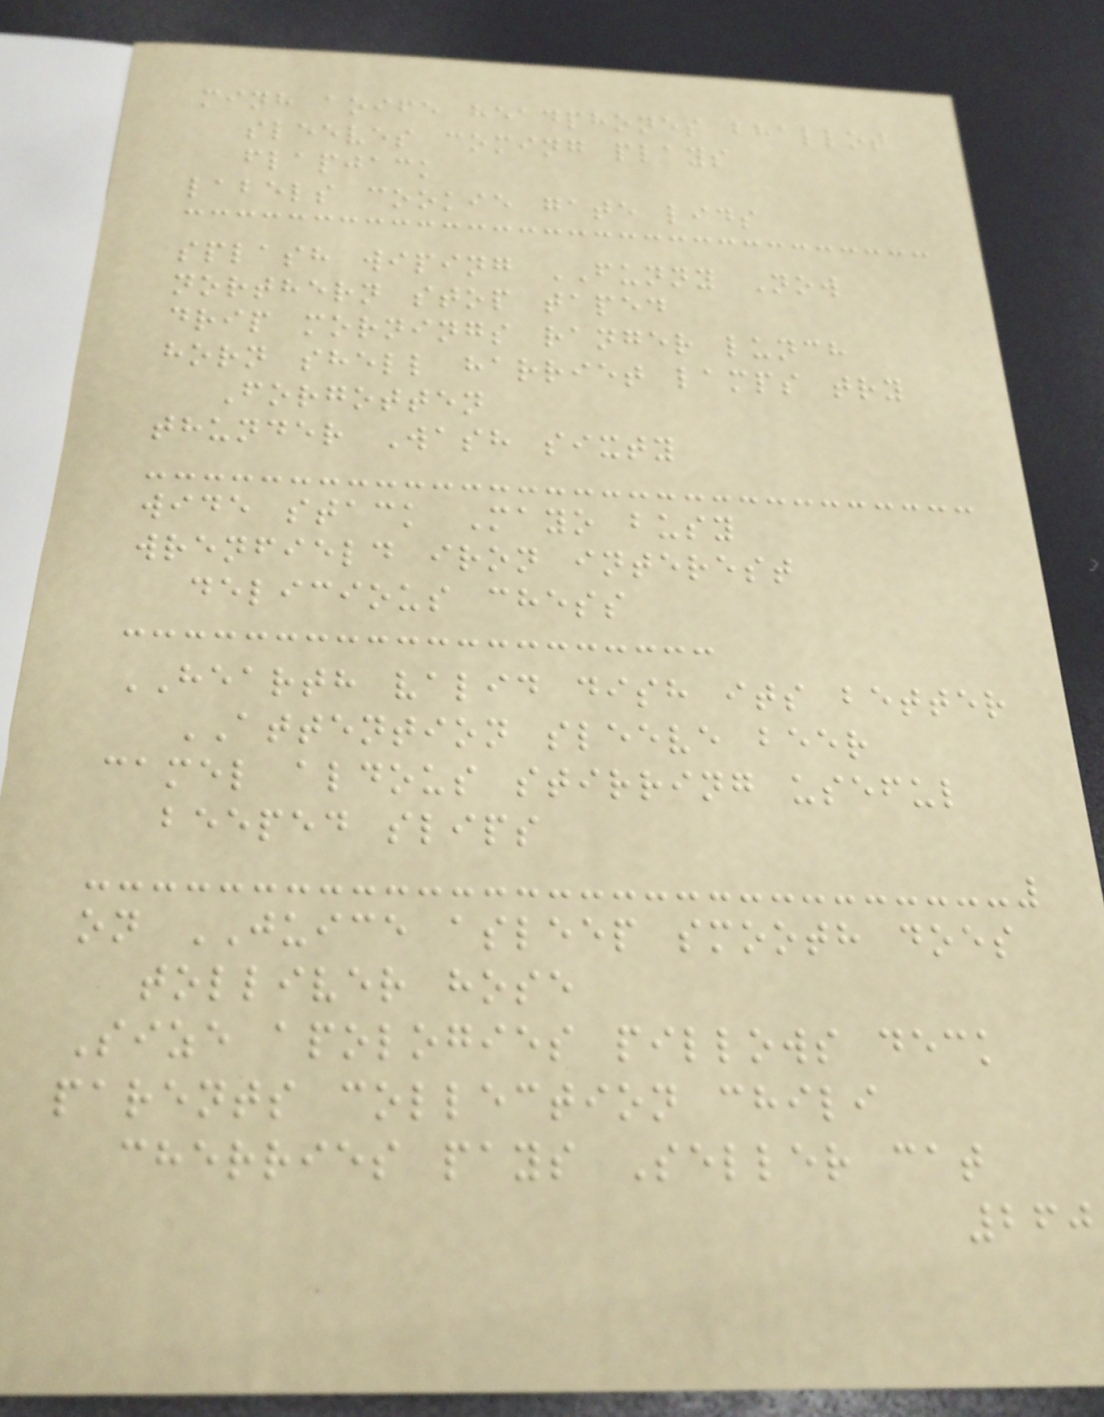minh aoife headphones bhallot
sleeves coming plays
flapjack
labels cookie gate lids
splash wiping FUNNY Now
northern stop taped
drip mornings ranger lunch
horn shell harriet lamps try
Forgotten
thunder Wash sixty
wide stack Mayo busy
wrenfield iron interest
delicious chess
HEARTH valid dish its better
ATTENTION sleeve beer
camel aldous stirring useful
beeped slips
on JUICE asleep smooth does
tolliver hose
Size apologies pillows deck
parents collection chili
cherries pays Seller cat
260
